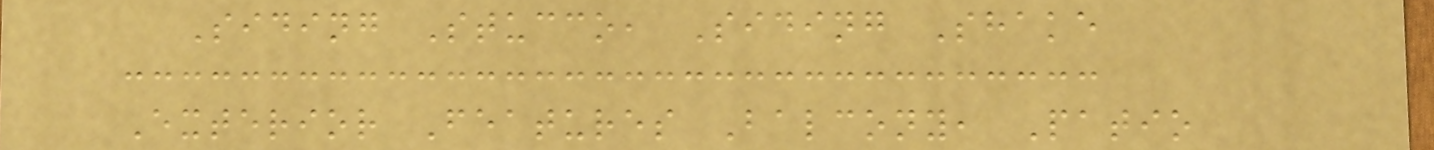Siding Stucco, Siding Shake
Exterior Features Balcony, Patio
